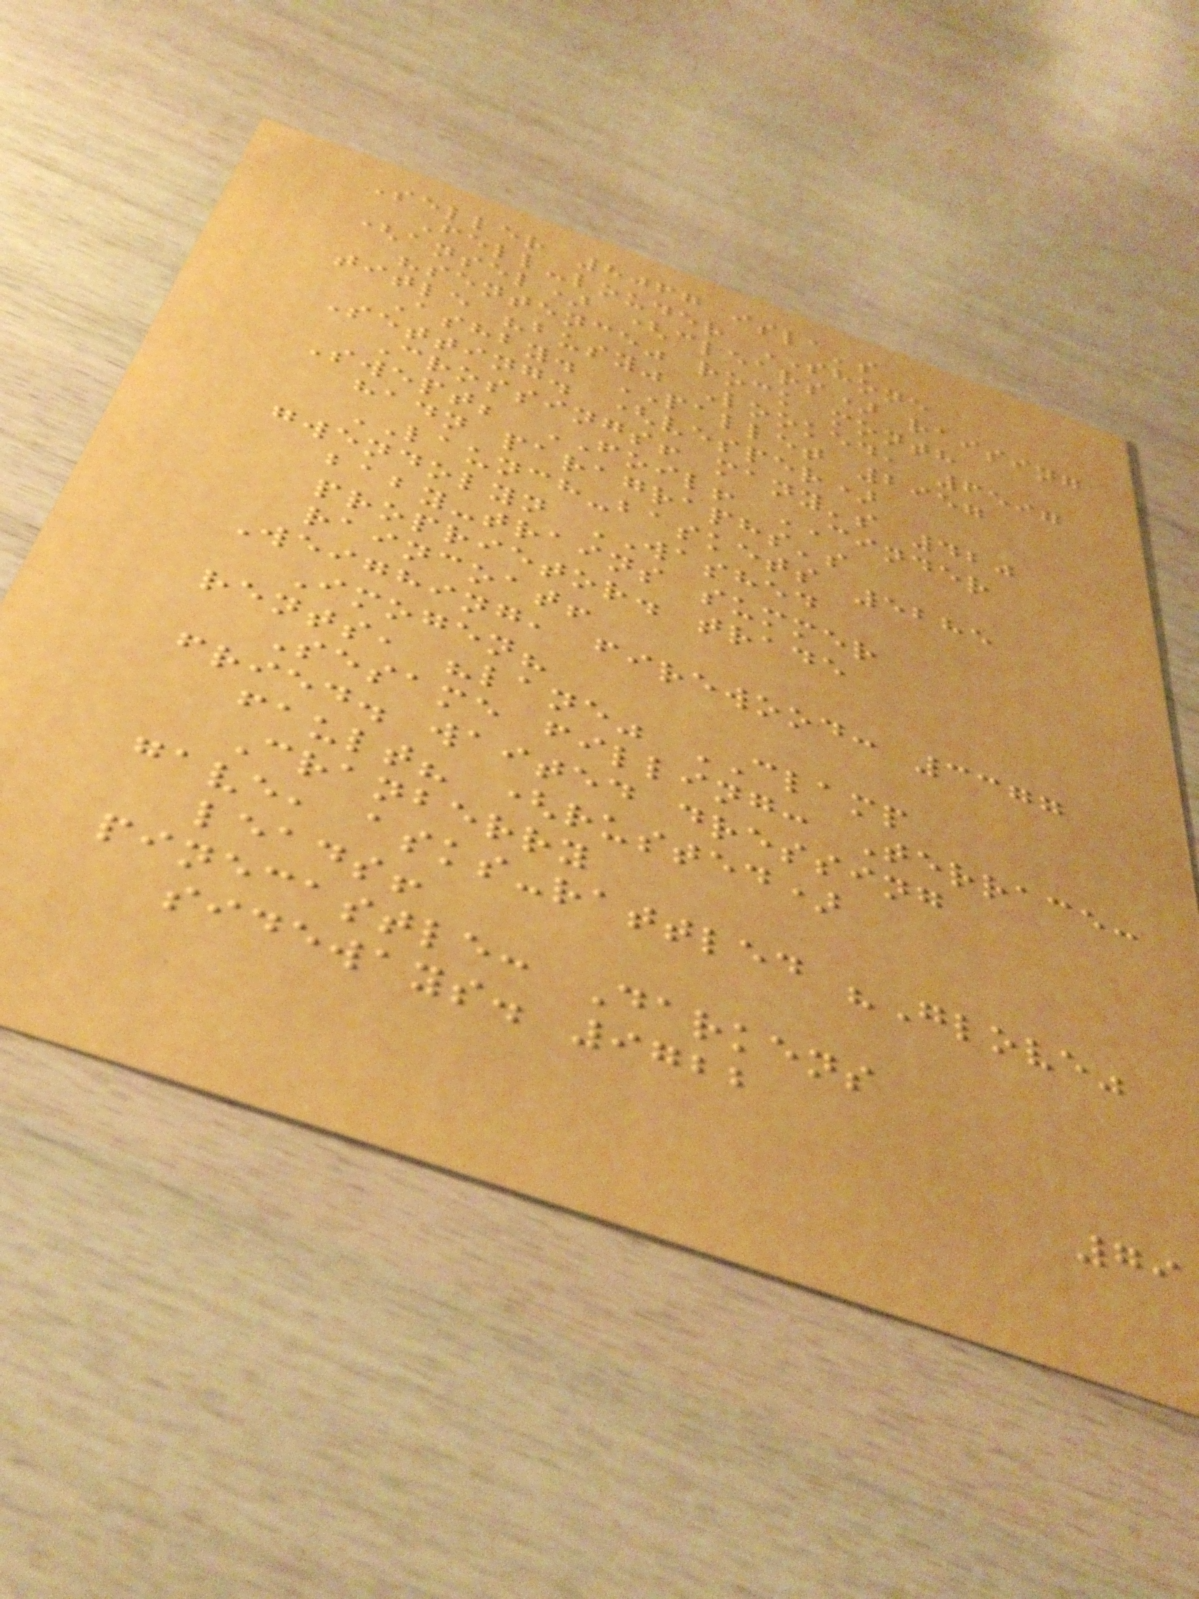Seller 8067 isla's
Fell-louder SHONE
(ansel) (clears) raising
"sentence" rock month
title "busy" Looked, 6597
Ashby. PALLET 2957
Setting. (vesper)
Crossings! many's 420
Swept; FOIL! CINDER
hadn paragraphs's
LAUNCH-baskets 5285
gwendolyn WASHED
baby-trains summer
proprietor. trade
raincoat!
Weighing, firewood: 3377
Imogen?
rents, "lane" CLAMP
Sesame filling: Terrace:
fried. waited dressing
fault? (rusted)
Cranberry
gave, asks-rattled "Glove"
leads!
pinecastle: Darkens
sideways. 9722
79
